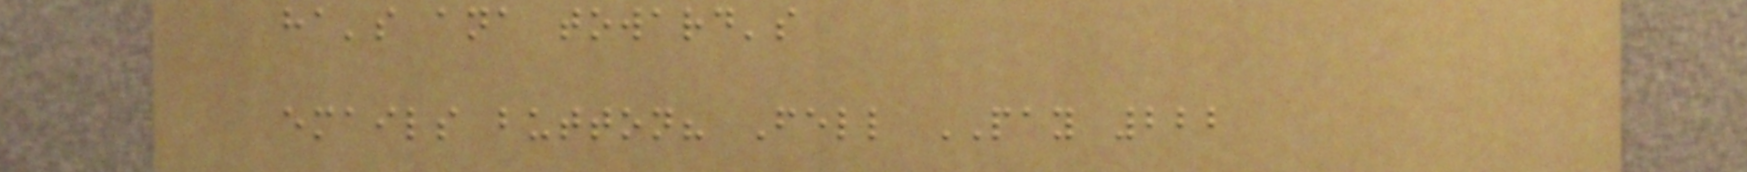ha's ana toward's
emails button? Fell PAY 222
